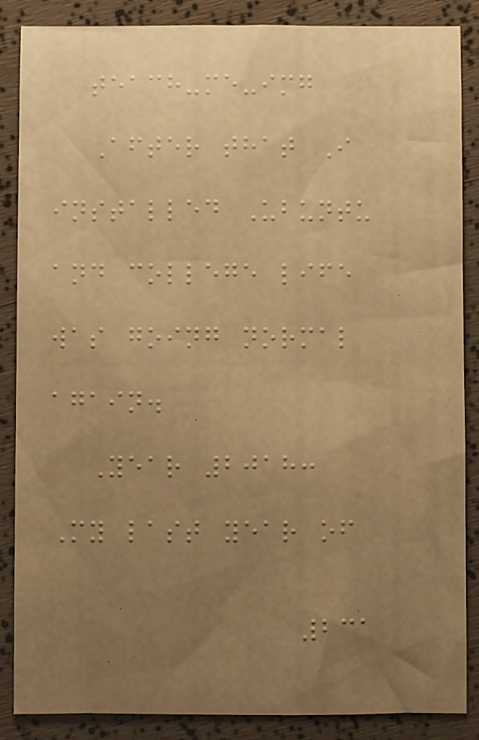teach-me-img
After that I
installed Ubuntu
and college life
was going normal
again.
Year 2018:
My last year of
231
